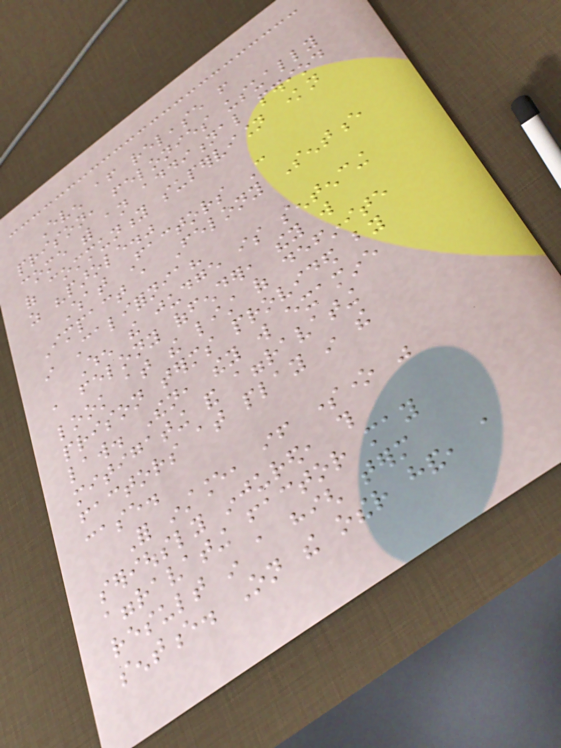Even after release from
prison, felonies usually
come with an additional period
of community supervision known
as "parole."
What Factors Can
Impact a Felony Sentence
in California?
When the judge is sentencing
a felony offender, they will
look at the list of definite
prison terms provided by
law. Then, they will examine
mitigating and aggravating
factors at play in the
case.
For instance, if someone was
seriously injured, this
aggravating factor may
result in a high term
sentence. On the other hand, a
